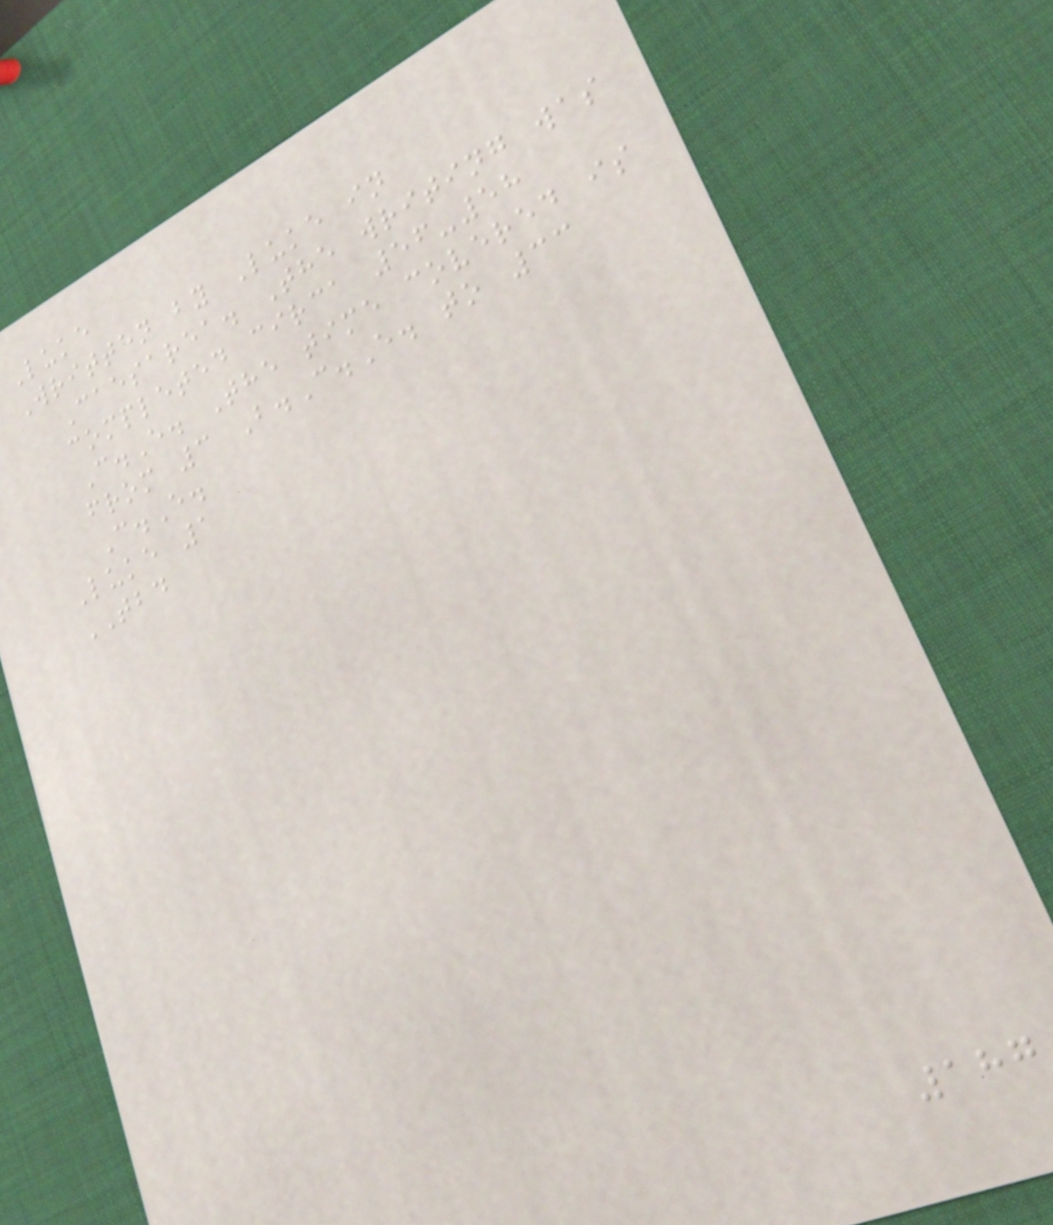Luke
Written by Luke in
Caesarea. The writing was
completed circa 56-58
C.E. The time covered is
from 3 B.C.E. to 33
C.E.
Luke 1
TBD
187
